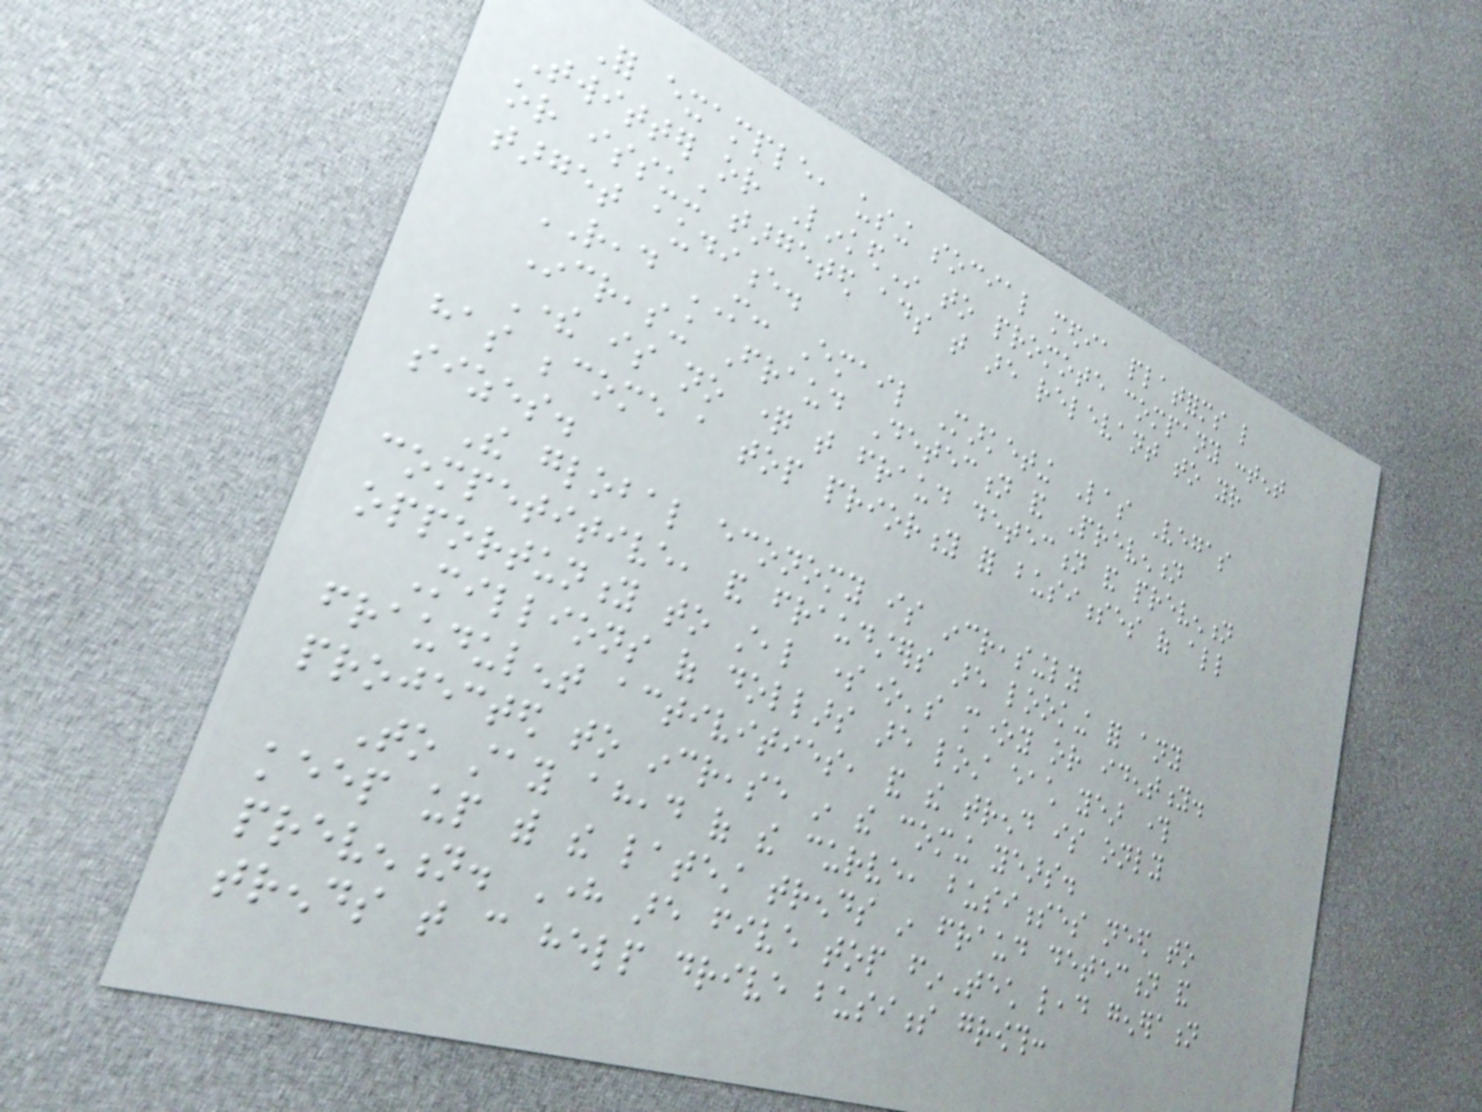For example, using social media platforms like
Twitter or LinkedIn to promote company content
or issuing targeted ads that are relevant to your
target audience.
READ MORE: Email Marketing Las Vegas
Increasing Fraud Detection and Prevention
There is no question that fraud detection and prevention
has become a top priority for businesses of all
sizes.
The global economy is increasingly
competitive, and fraudsters are looking for any
opportunity to steal someone's money or identity.
Millions of dollars are lost each year through
fraudulent activities, and the trend is only
projected to increase in the coming years.
To stay ahead of the curve, businesses need to
keep up with the latest trends in fraud detection and
prevention. Here are five top finTech lead generation
trends that can help drive business growth:
